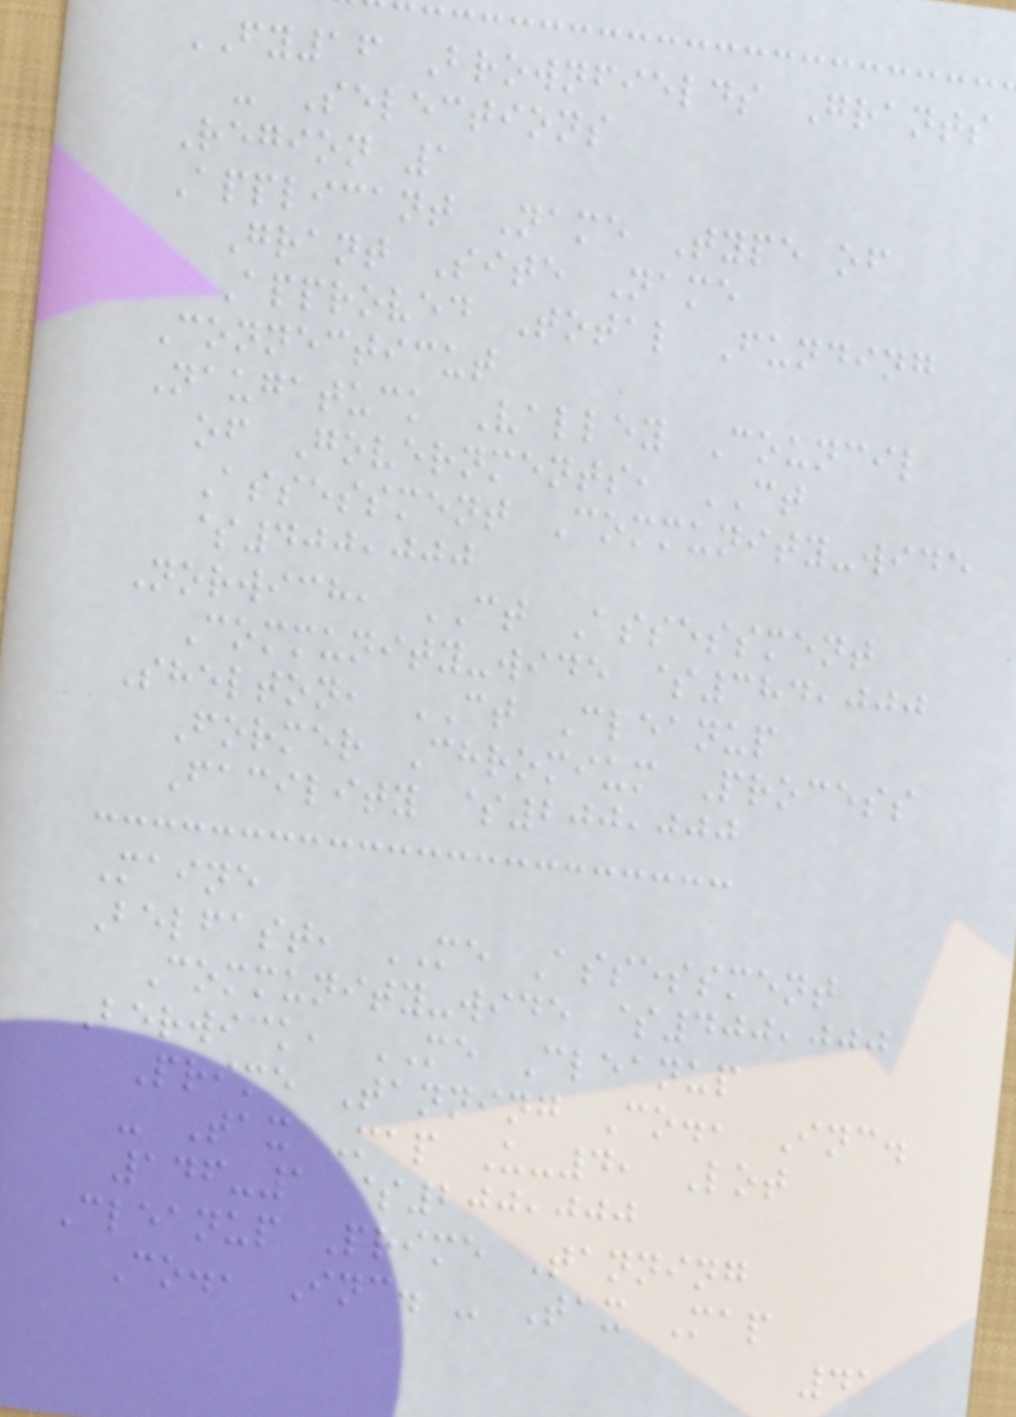FY16 Brownfields Grants
- Selections
Region 1
Applicant Name Type of
Grant Site Name
Approved Total Funding
Connecticut
Naugatuck Valley Council
of Governments, CT
Assessment Community-wide
$400,000
Norwich, CT Assessment
Community-wide $384,000
Shelton, CT Cleanup
Former Chromium Process
Facility $200,000
Maine
Belfast, ME Assessment
Community-wide $400,000
Berwick, ME Cleanup
Prime Tanning Co., Inc.
- Tax Map U-4, Lot
146-1 $200,000
Cleanup Prime Tanning
Co., Inc. - Tax Map
41
